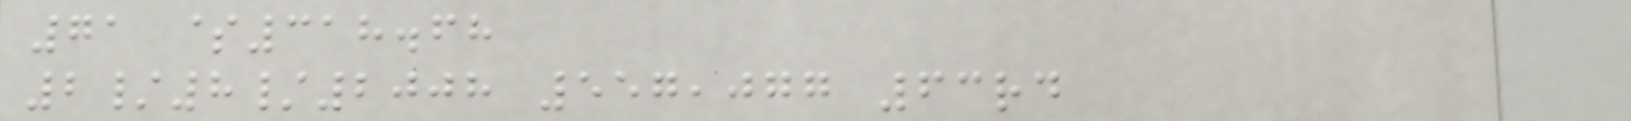71 $318.68
2/8/2008 557,077 63rd
